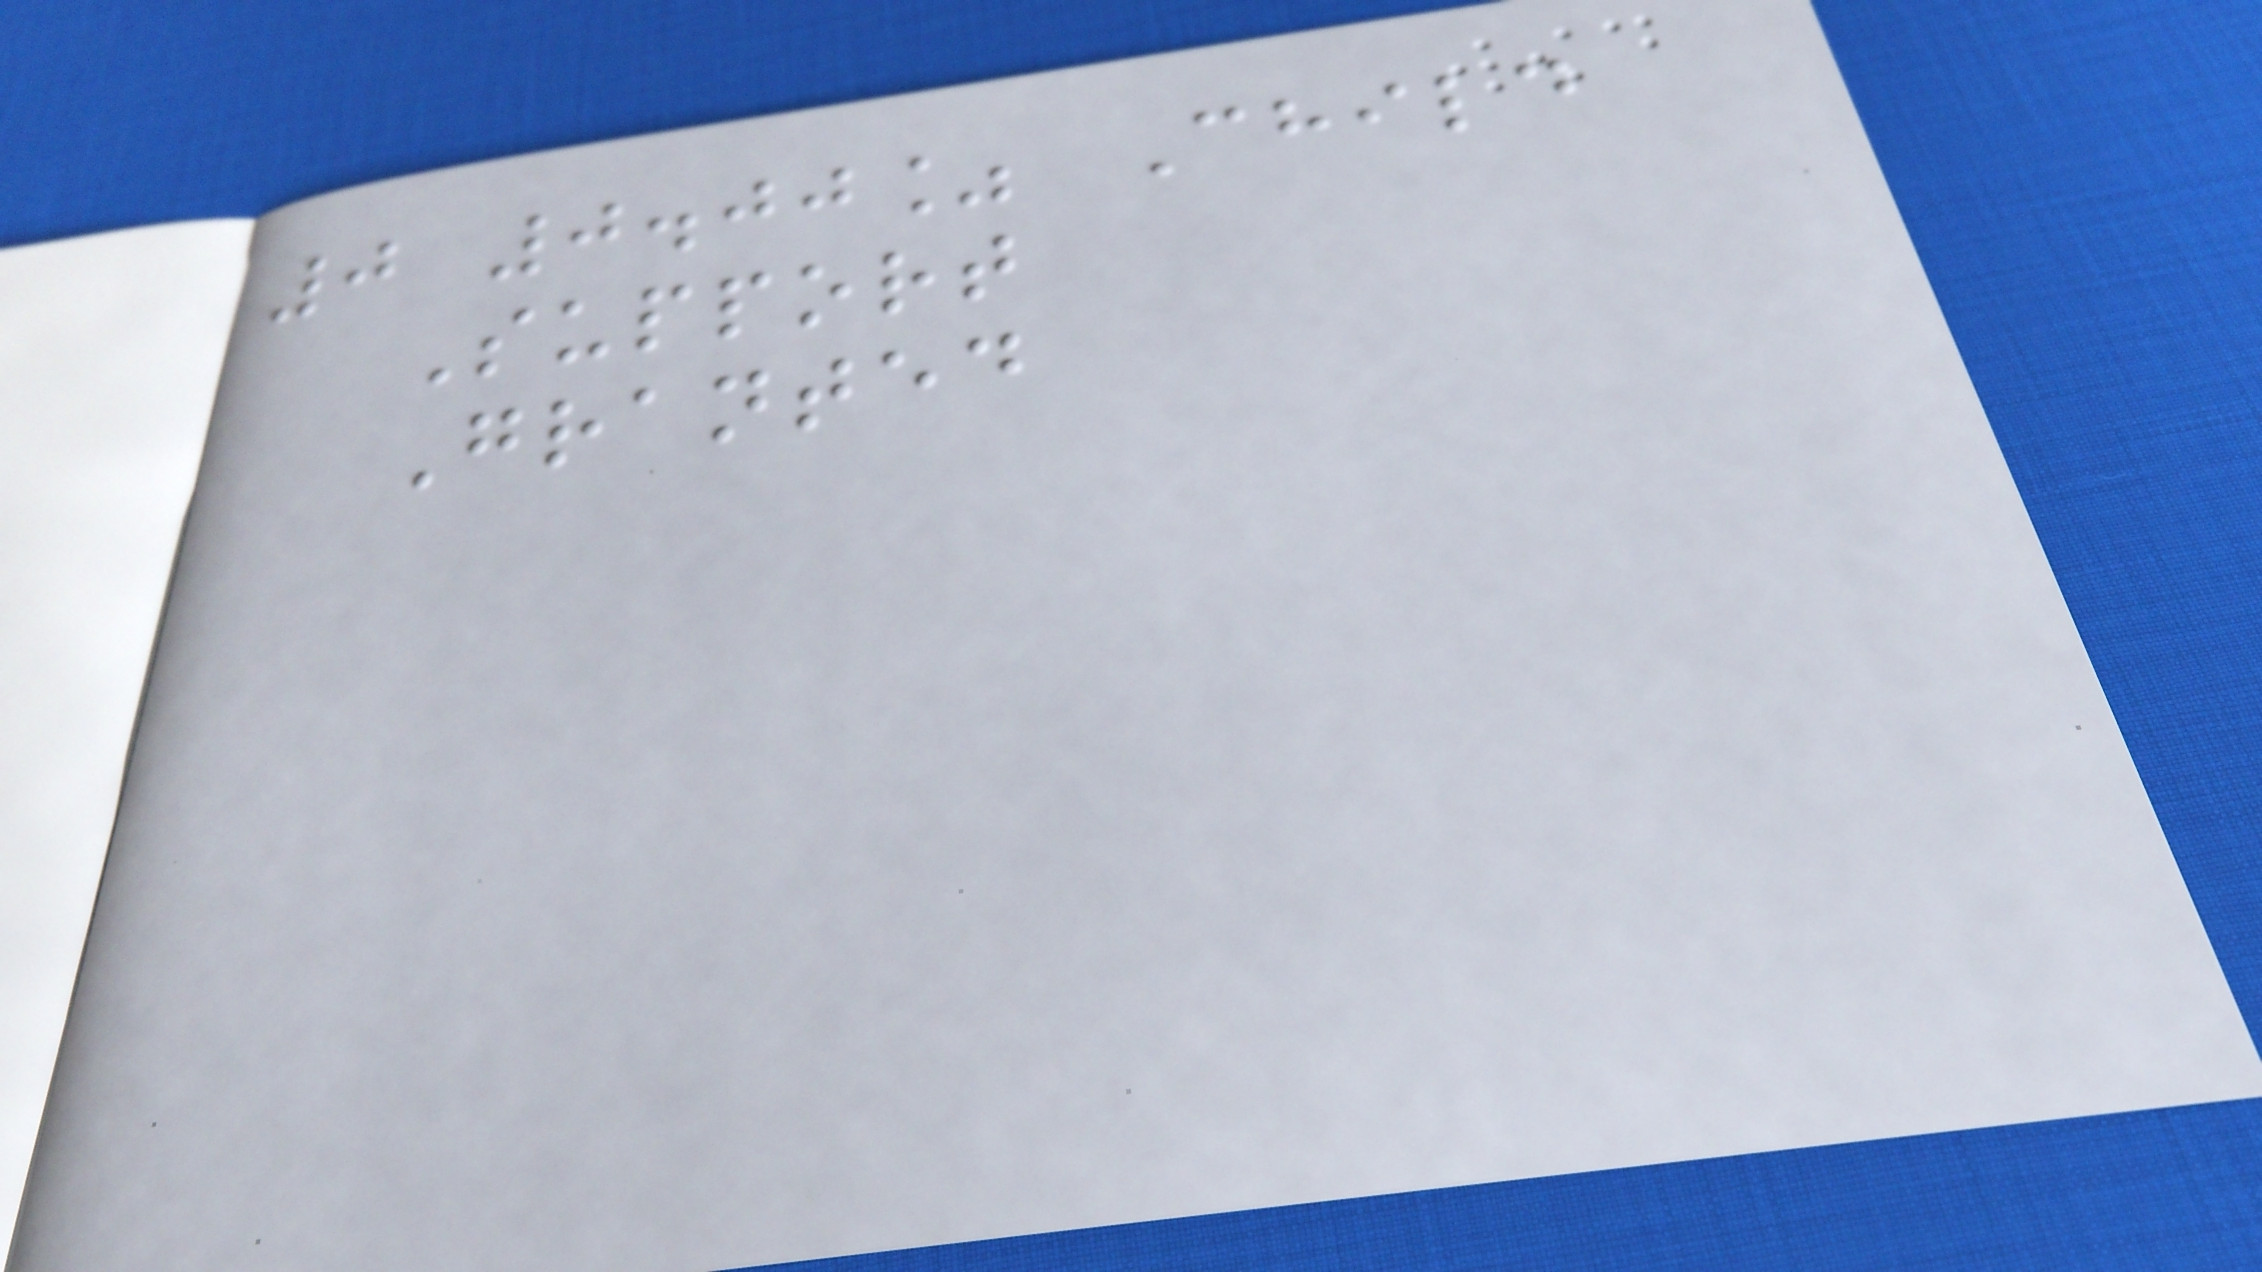0 0.00% Child
Support
Granted
